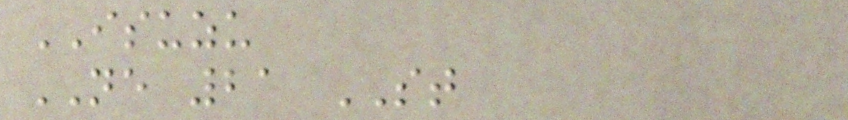ISUZU
NE 21 ST
